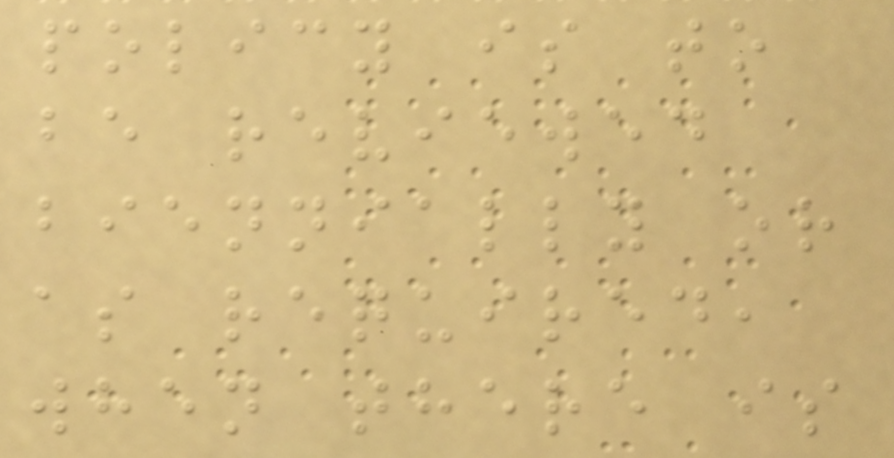policy is to
be reviewed
biennially or
as required,
when there is
